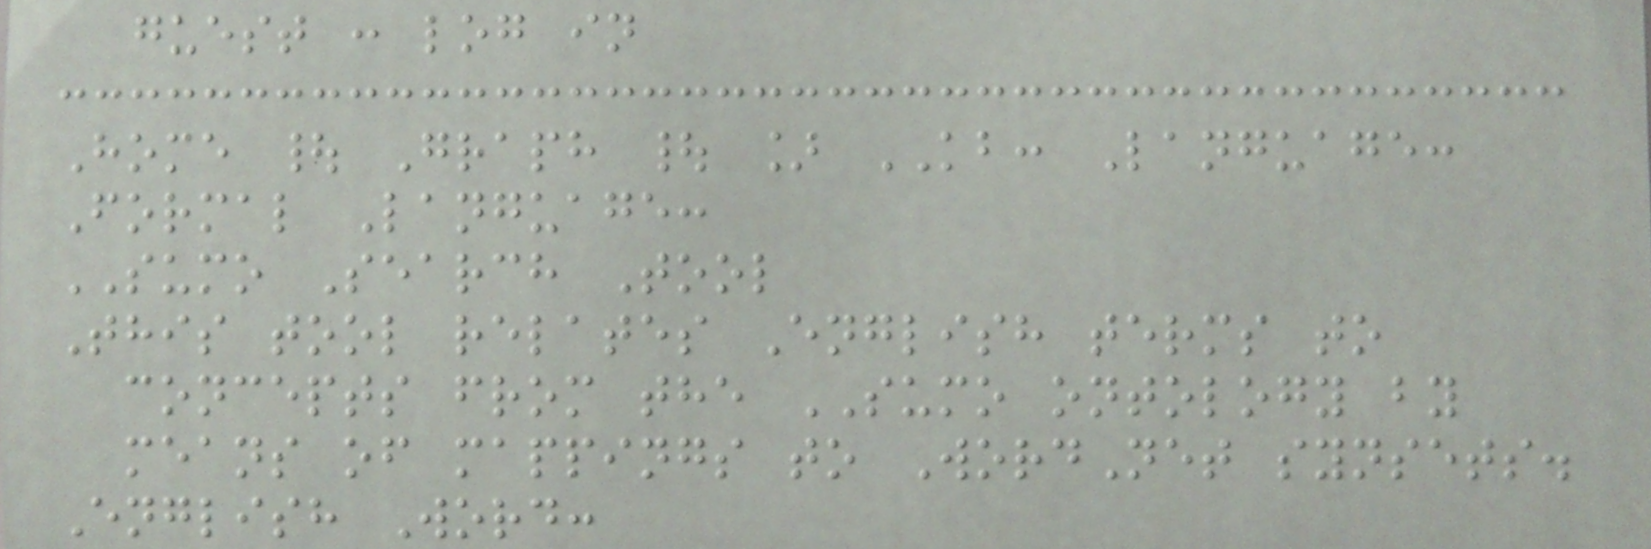guest : log in
Home | Graph | ] KB: Language:
Formal Language:
SUMO Search Tool
This tool relates English terms to
concepts from the SUMO ontology by
means of mappings to WordNet synsets.
English Word:
